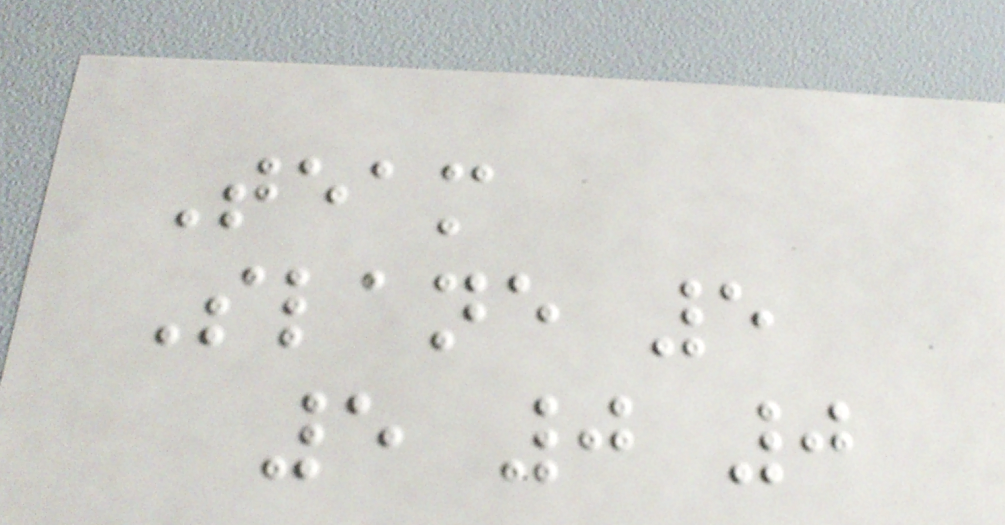Team
Slane 5
5 0 0
